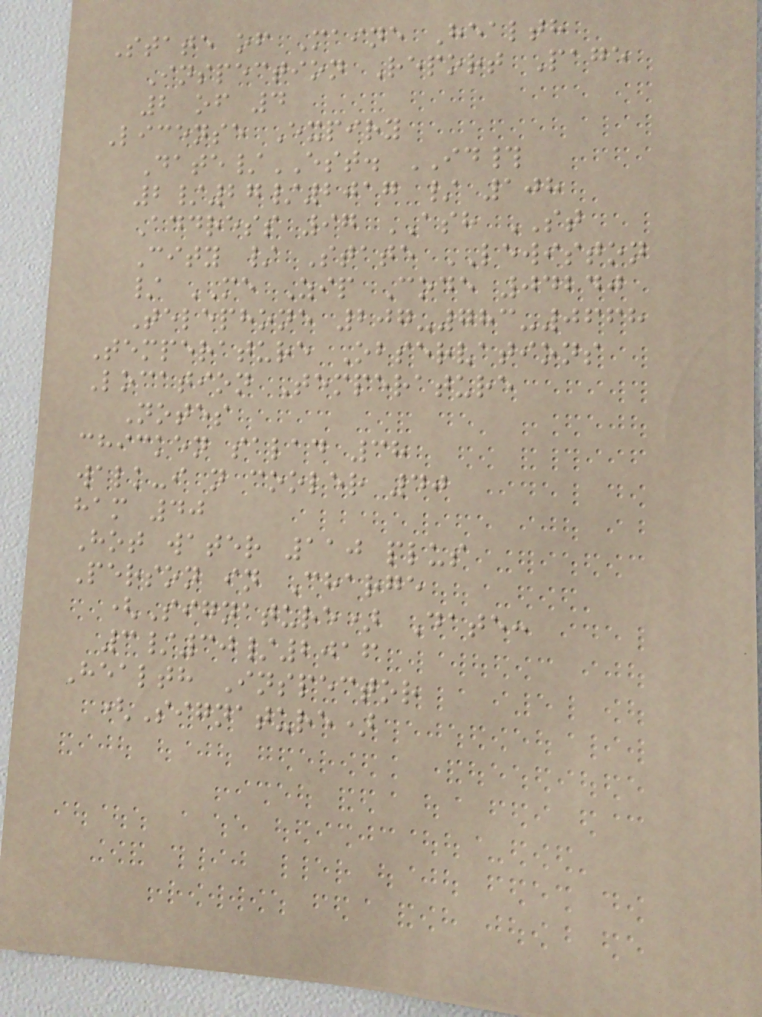State of Maine Health
Inspection Report Page
2 of 4
License Expiry
Date/EST. ID#
2/27/2017 / 108
Address 97 ASH ST
City / State LEWISTON
/ ME Zip Code 04240
Telephone 207-783-0668
Temperature Observations
Location Temperature
Notes
chicken salad 38
walk-i n cooler 40
ham 40
Hot water 110 plus
Person in Charge
(Signature) Date:
3/30/2016
Health Inspector
(Signature)
